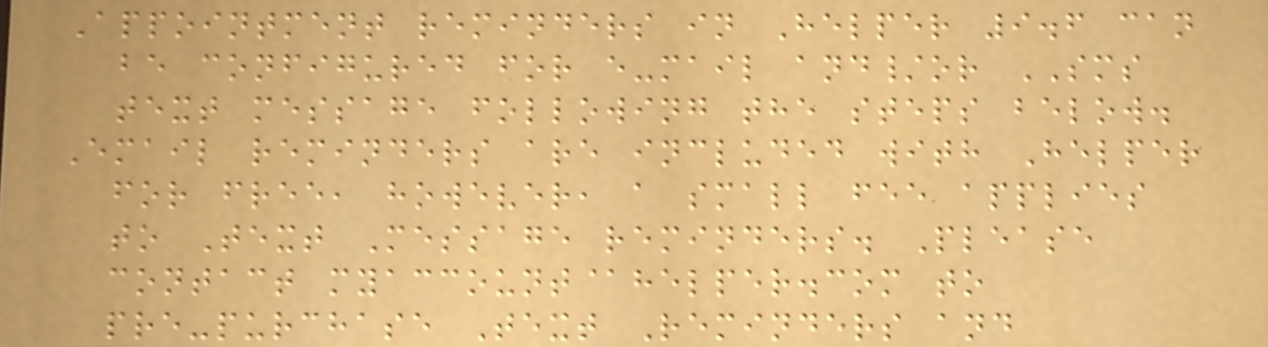Appointment reminders in Helper 9.6 can
be configured for e-mail and/or SMS
text message following the steps below.
Email reminders are included with Helper
for free, however, a small fee applies
to Text Message reminders. Please
contact myaccount@helper.com to
pre-purchase Text Reminders and
